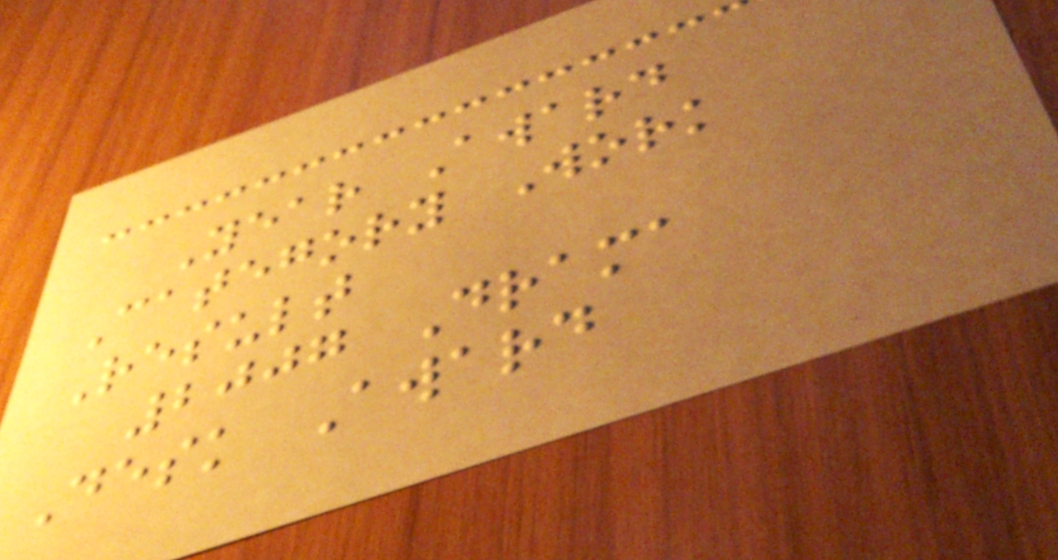Year Award
Category Work
Result
2007 Drama
Desk Award
